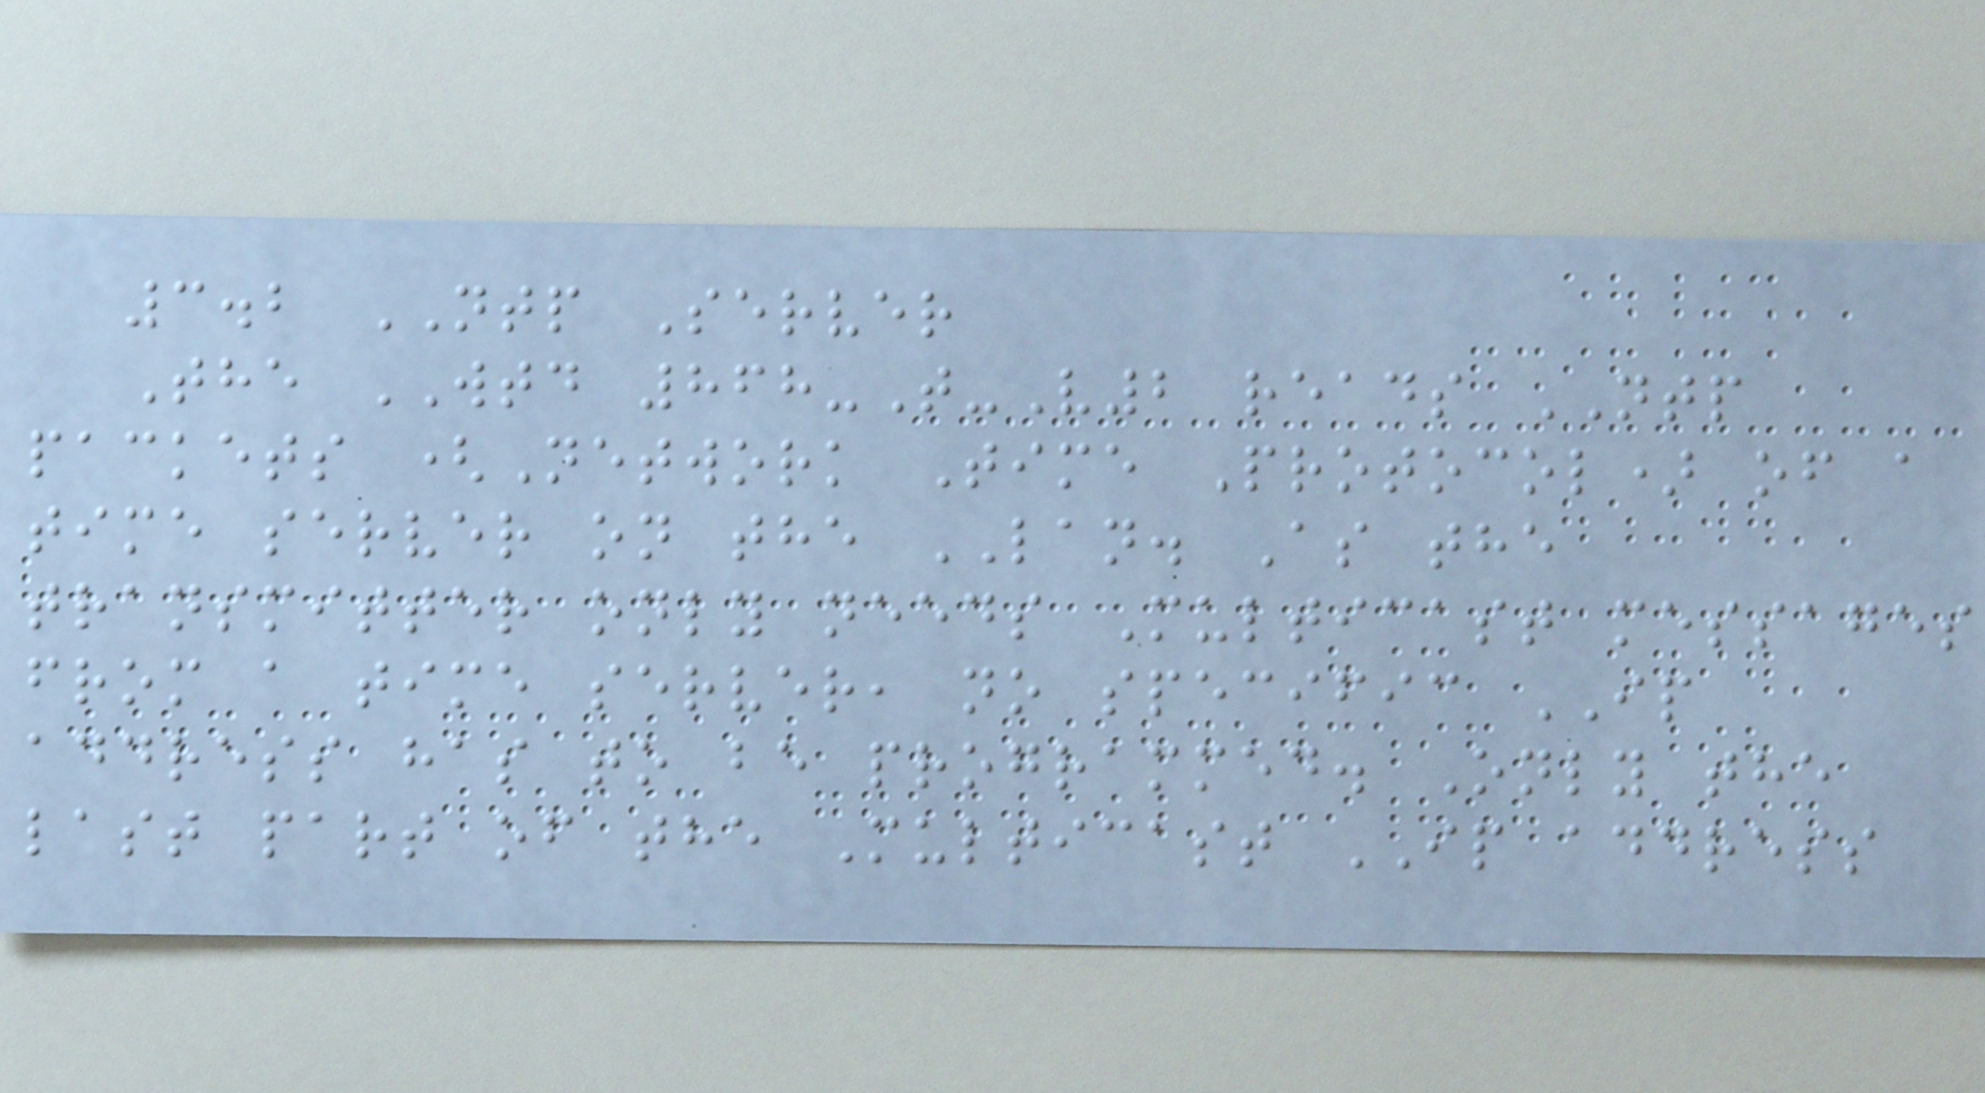3.2 NTP Server
The WTD 868-T-V2 reads NTP
packets (Network Time Protocol) of a
time server on the LAN. As the
transmitter only needs Multicast messages
from a time server, no specific IP
address has to be programmed. Only the
last part of the Multicast IP address
